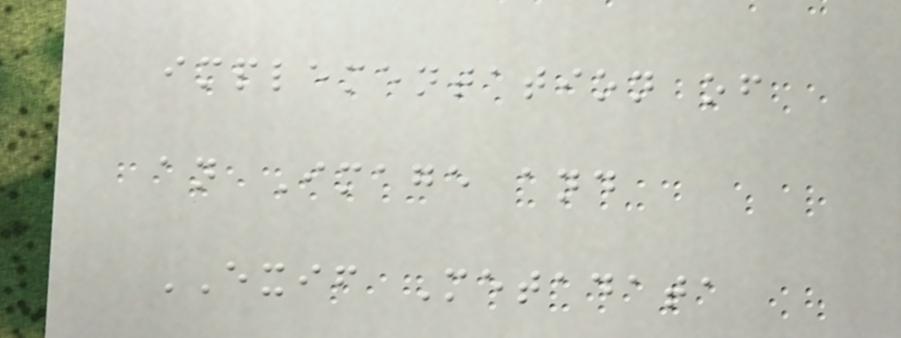implementation of
an Image and
EXIF Metadata
